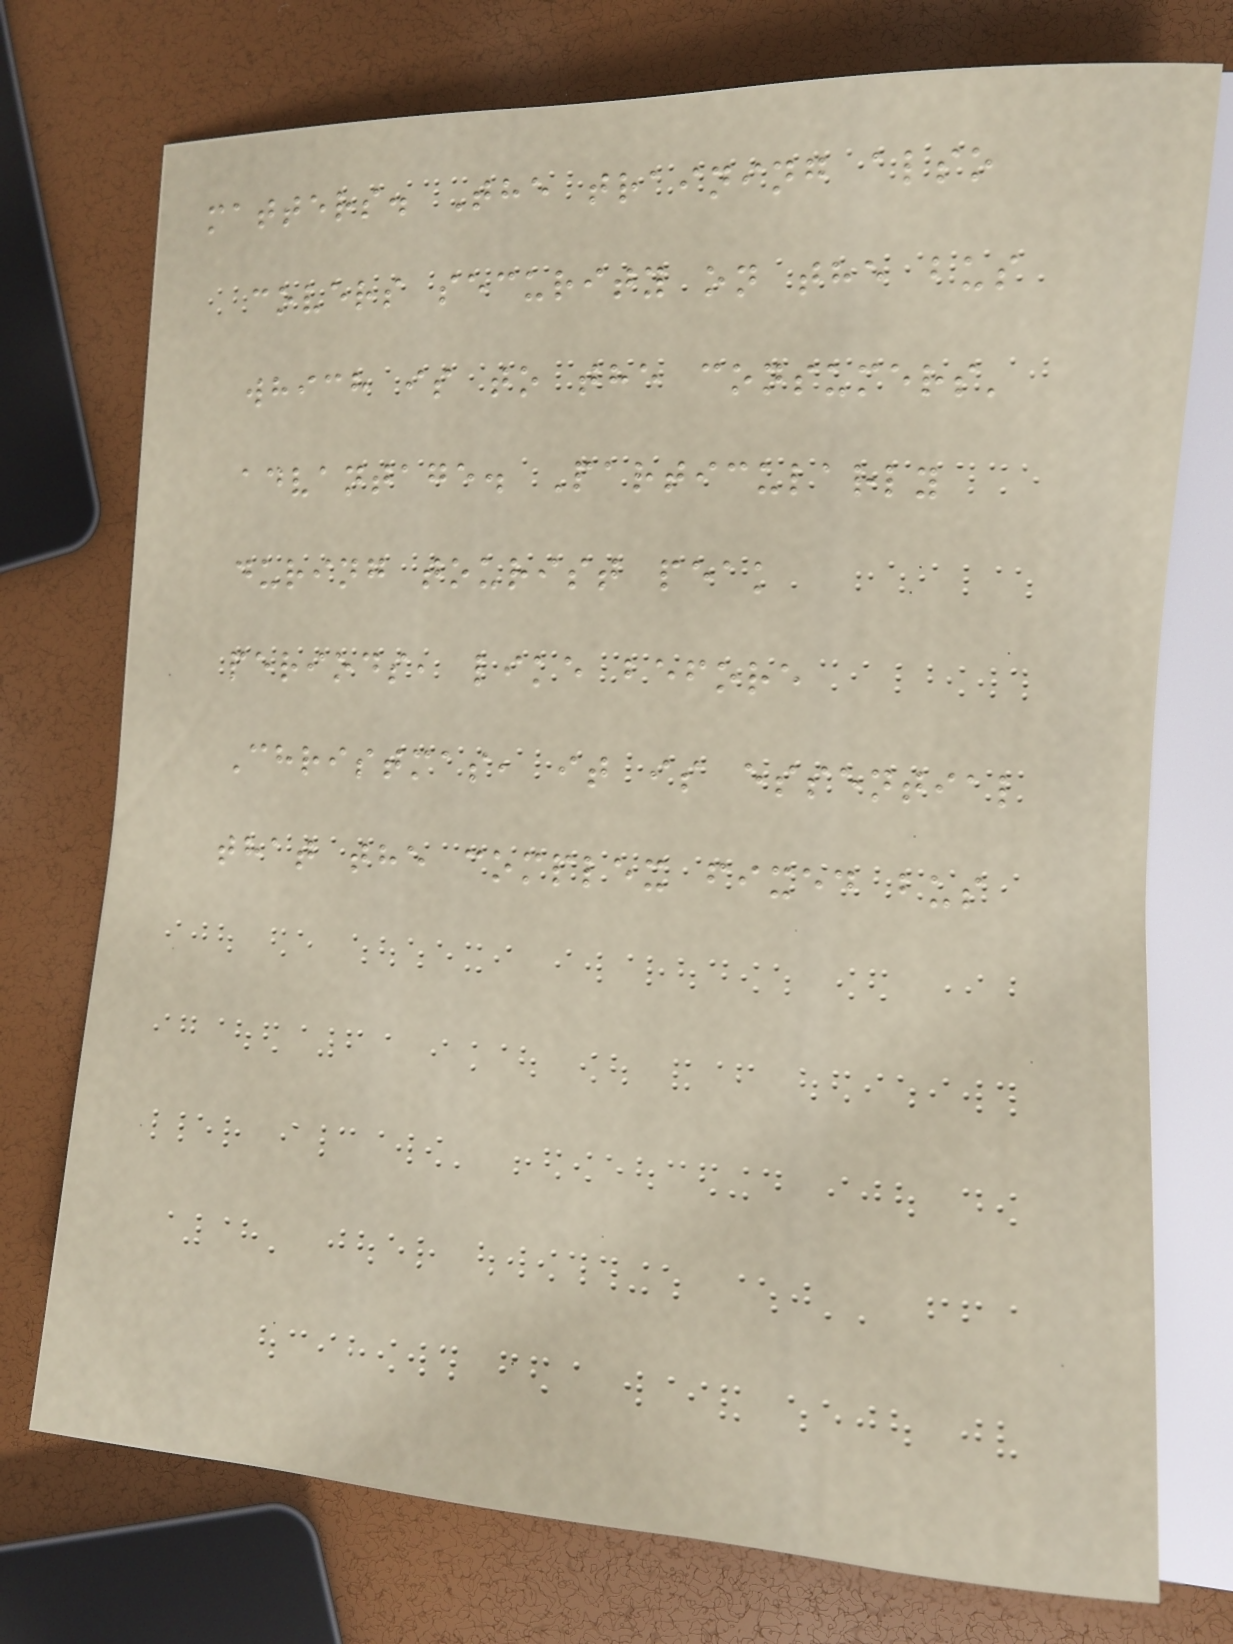matters. The training also
covers security on the bus
which is to the consumers'
advantage. Particularly
during tourist peak
periods, like before
Christmas, it is essential
that the complex fixed bus
